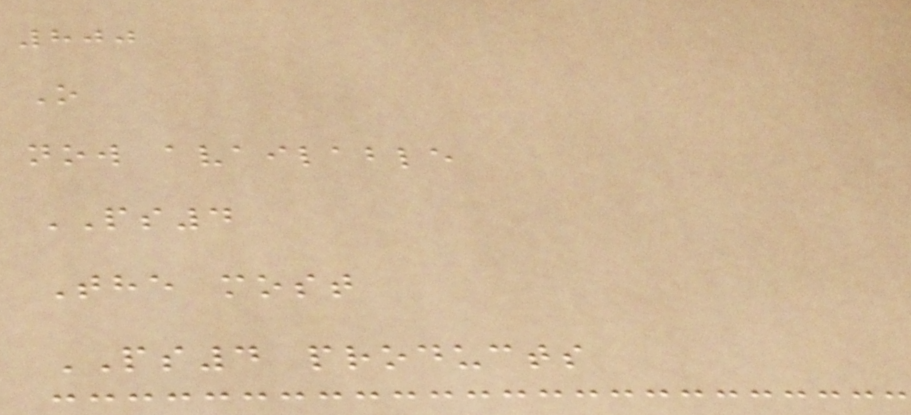800
O
now available
PS4
The most
PS4 products
